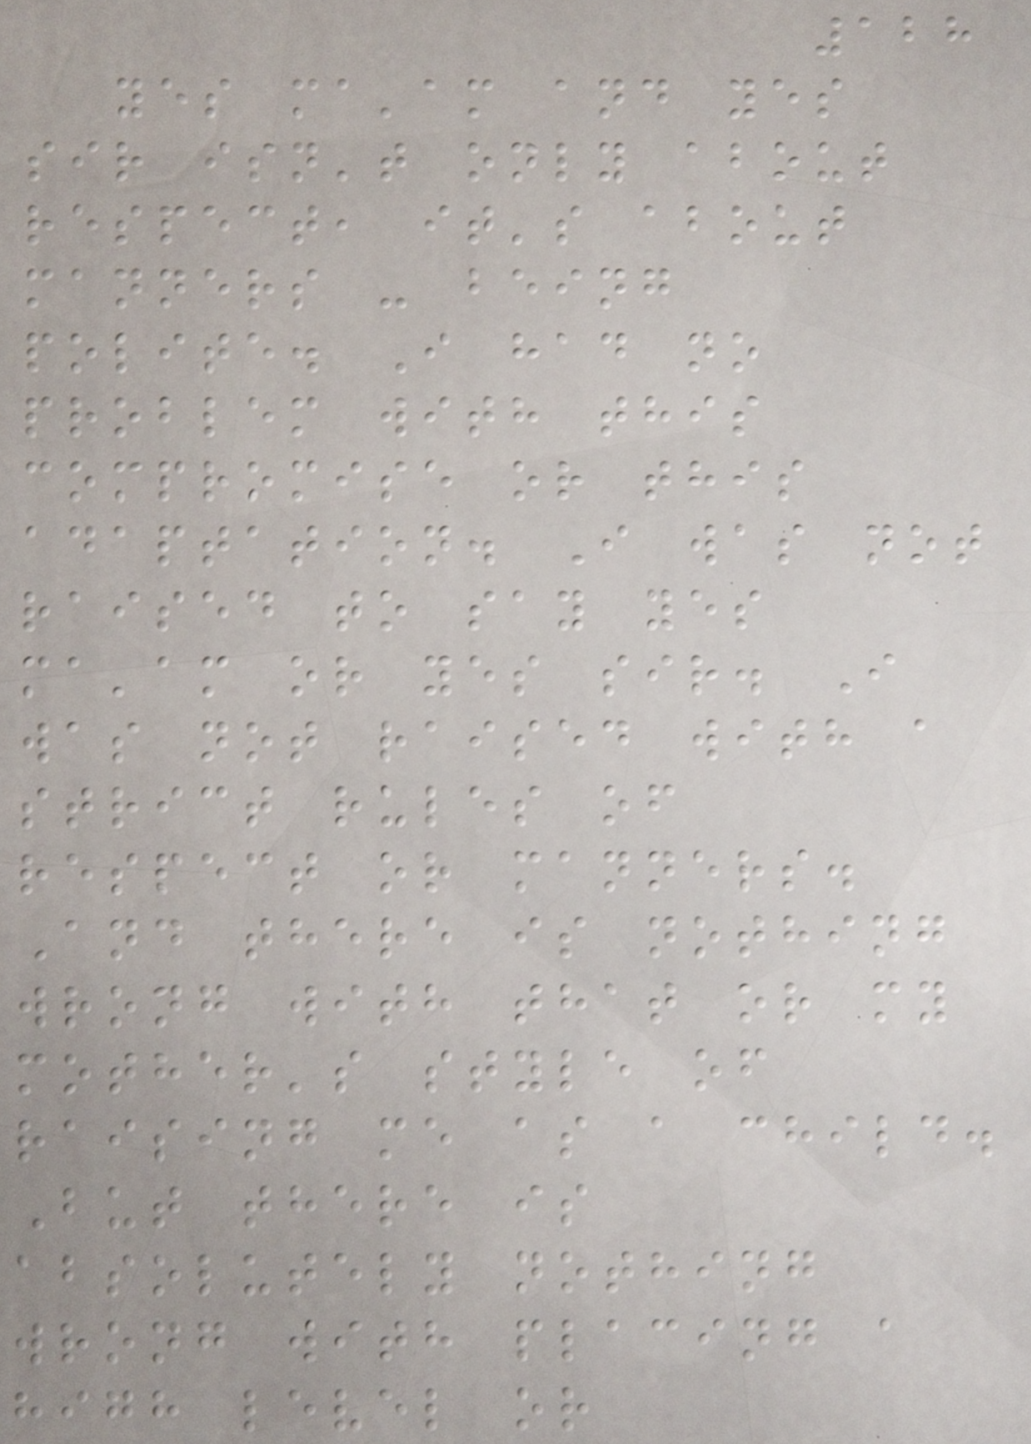128
yes ma'am and yes
sir isn't only about
respect, it's about
manners - being
polite. I had no
problem with this
compromise or this
adaptation. I was not
raised to say yes
ma'am or yes sir. I
was not raised with a
strict rules of
respect or manners.
And there is nothing
wrong with that or my
mother's style of
raising me as a child.
But there is
absolutely nothing
wrong with placing a
high level or
